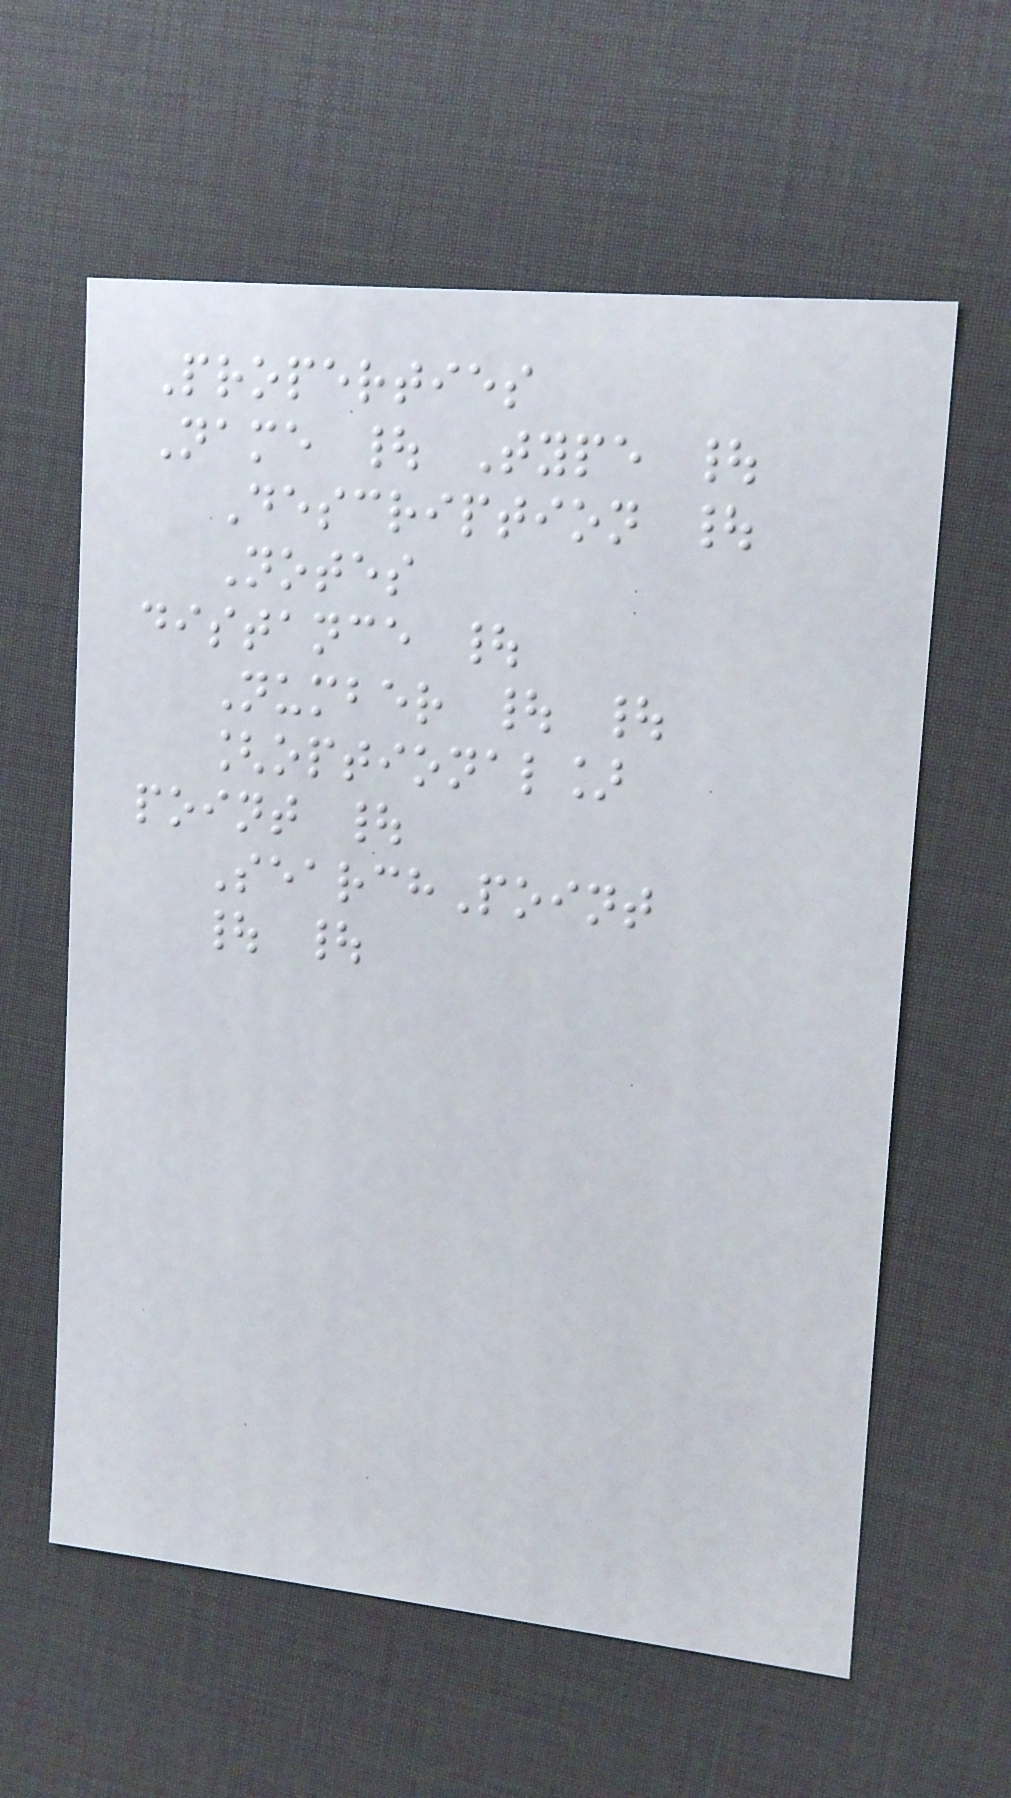Properties
Name | Type |
Description |
Notes
distance |
Number | |
[optional]
point |
SearchPoint
| |
